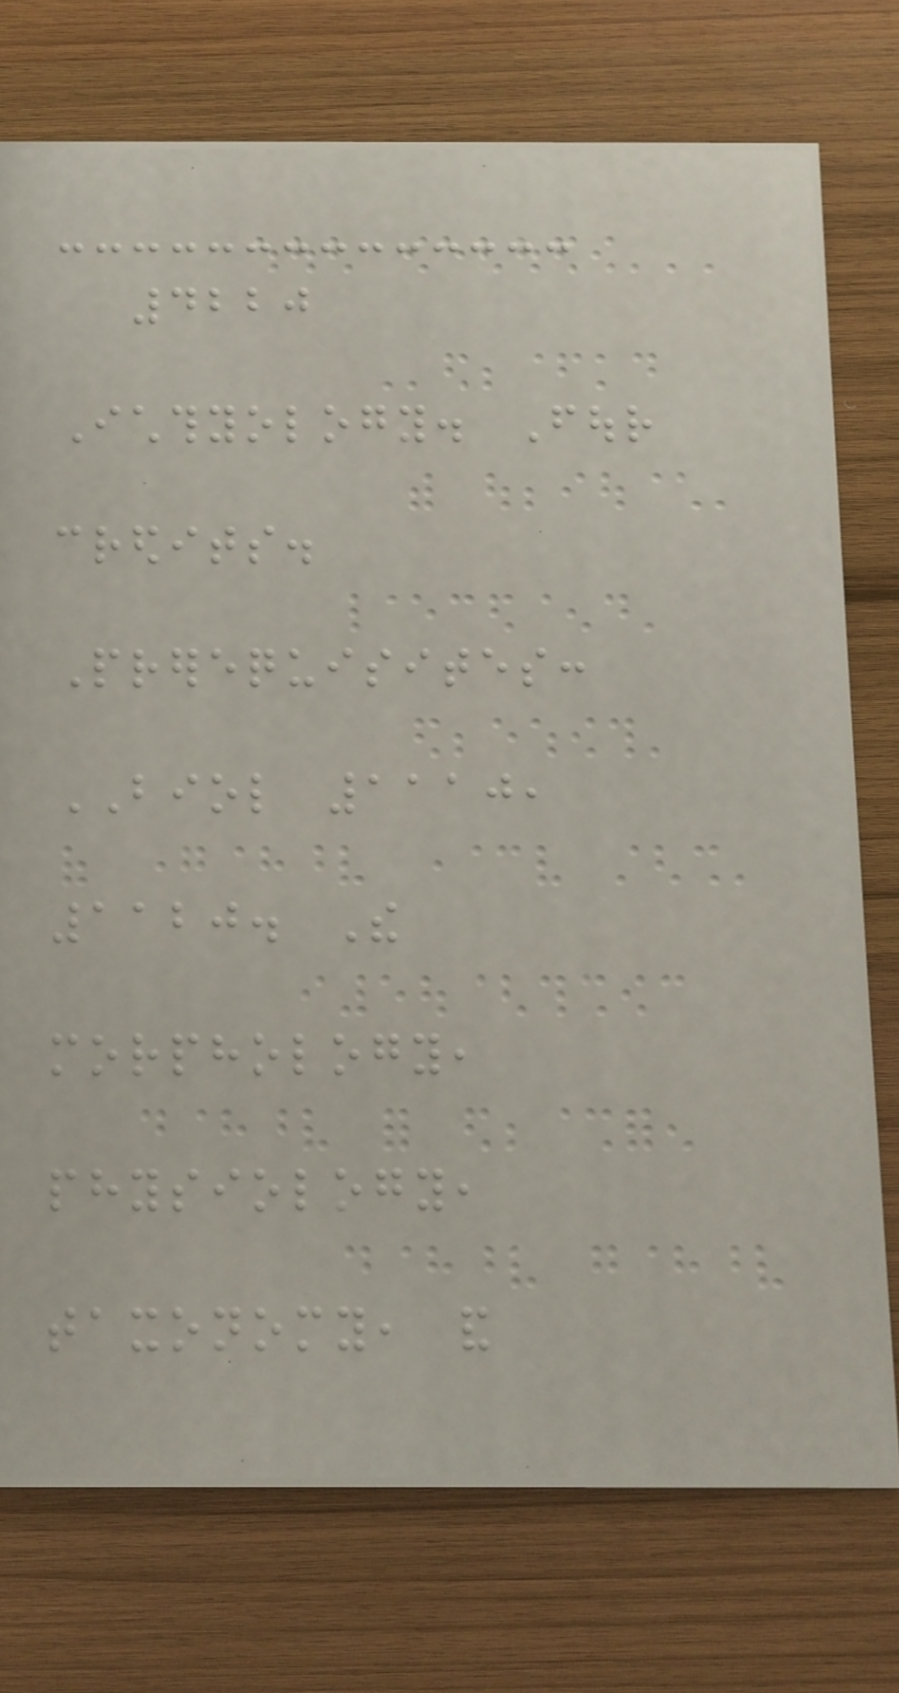4220
Ichthyology. Four
credits.
Prerequisites:
BIOL 1110,
1120. The
morphology,
physiology,
taxonomy, and
